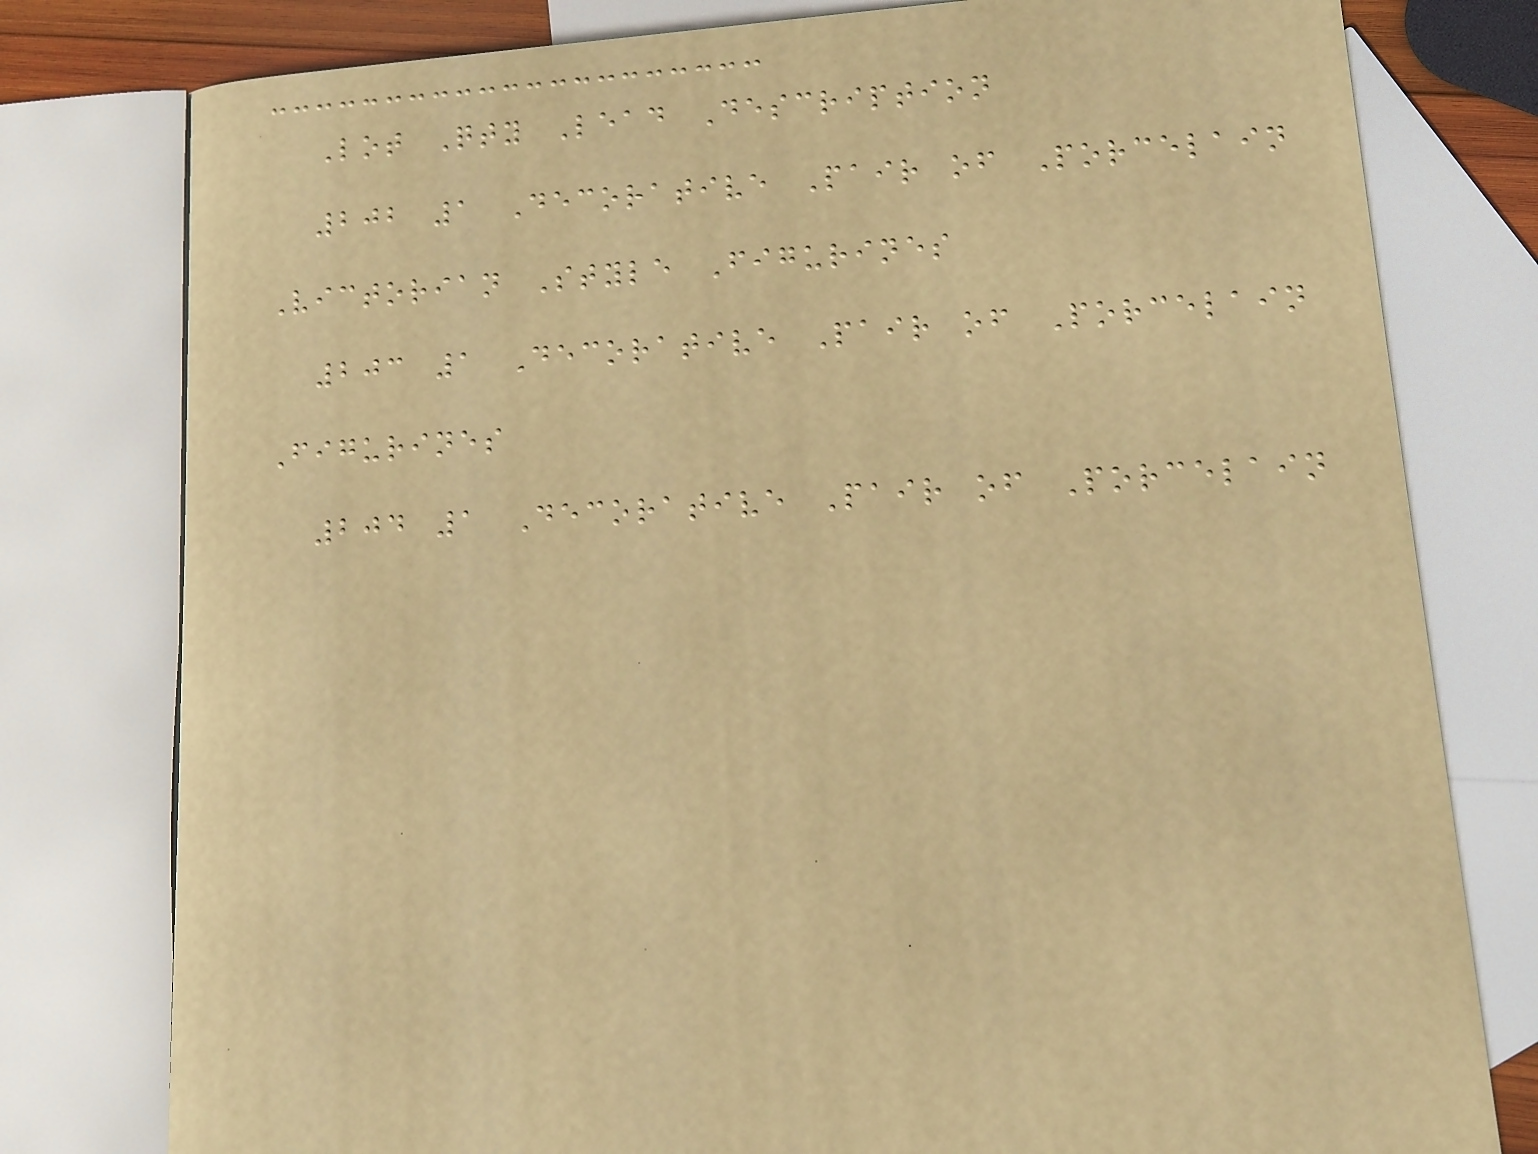Lot Qty Lead Description
202 1 Decorative Pair of Porcelain
Victorian Style Figurines
203 1 Decorative Pair of Porcelain
Figurines
204 1 Decorative Pair of Porcelain
